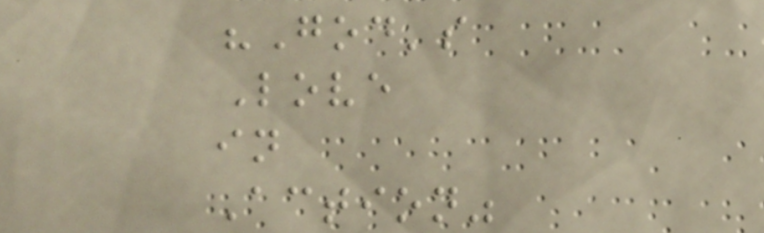"God's
Love
in
Action"
